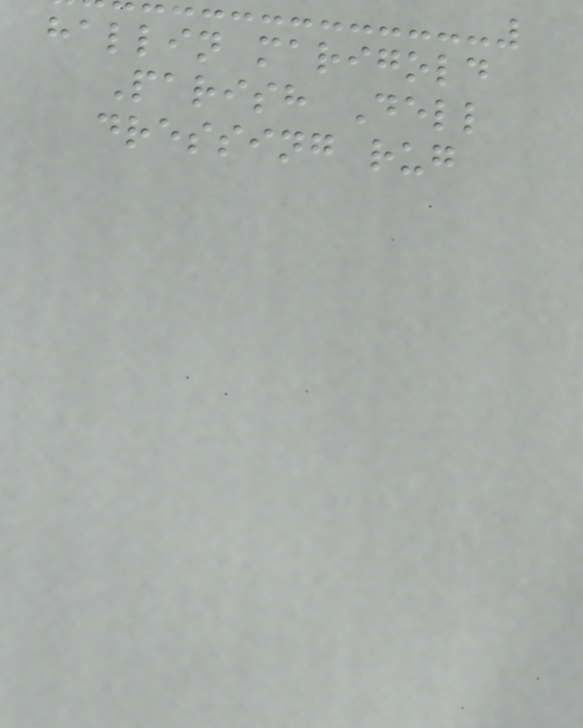hallin marigold
Parish Dell
dressing rug
